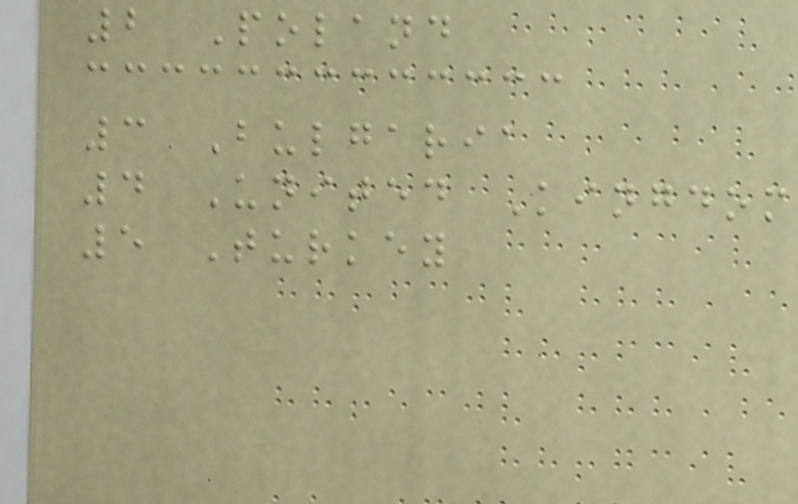2 Poland
3 Bulgaria
4 United Kingdom
5 Turkey
